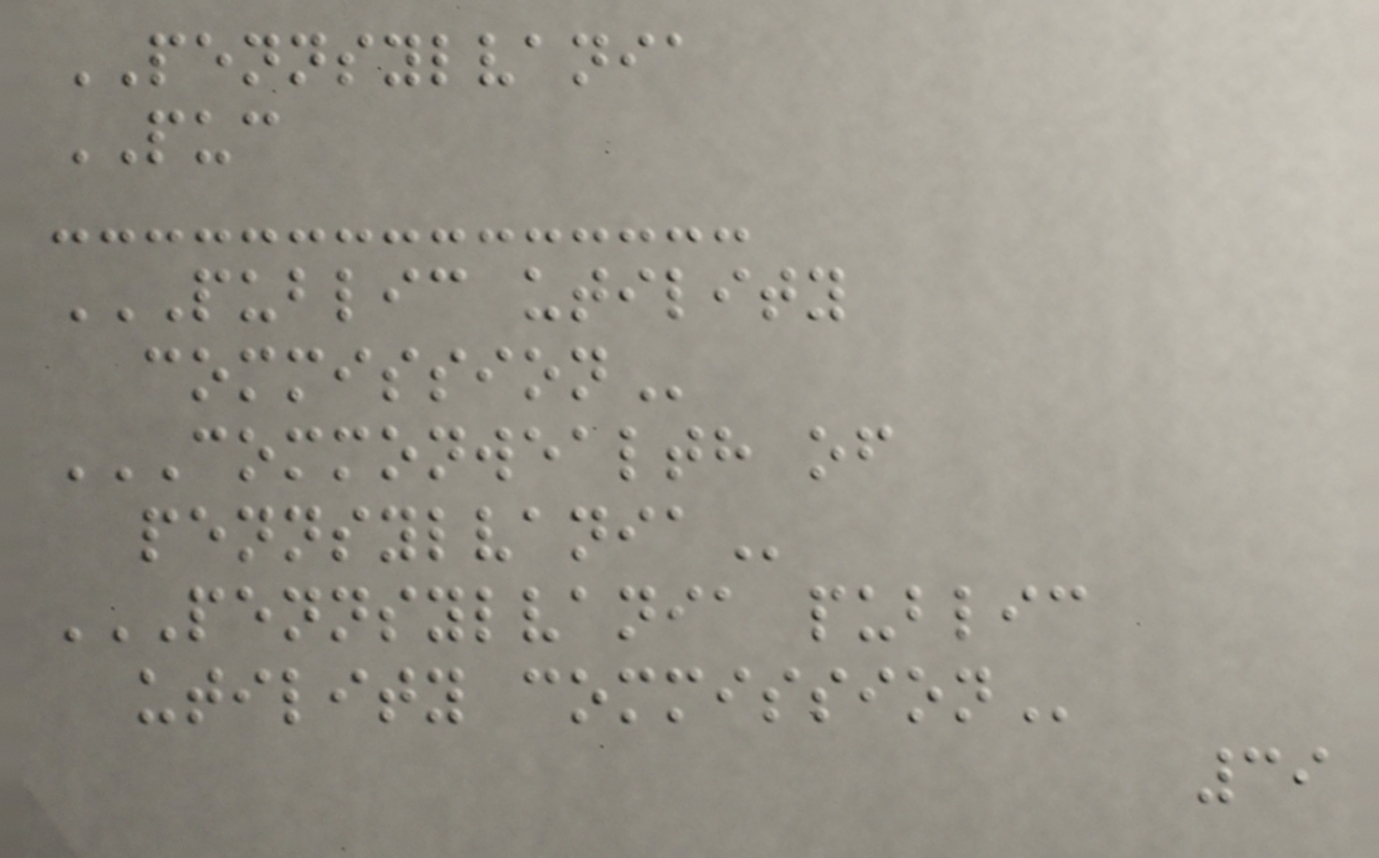PENNSYLVANIA
PUC
PUBLIC UTILITY
COMMISSION
COMMONWEALTH OF
PENNSYLVANIA
PENNSYLVANIA PUBLIC
UTILITY COMMISSION
39
